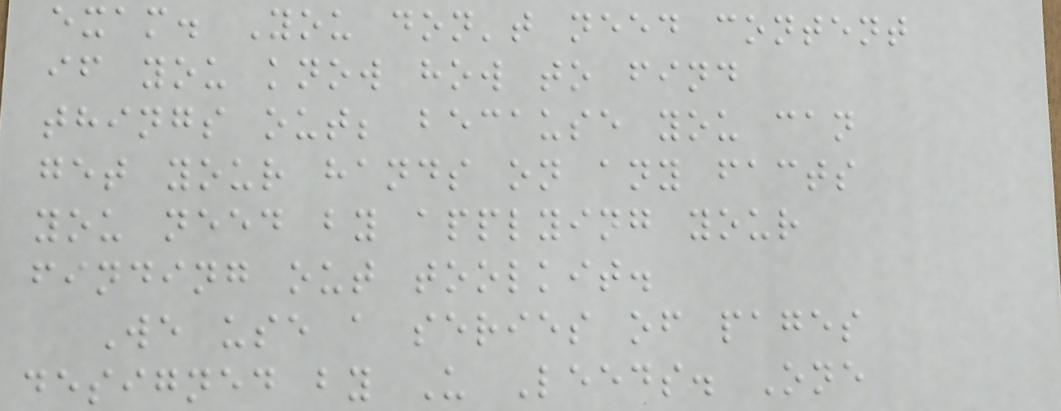exam. You don't need content
if you know how to find
things out; because you can
get your hands on any facts
you need by applying your
finding out toolkit.
We use a series of pages
designed by U Leeds. One
